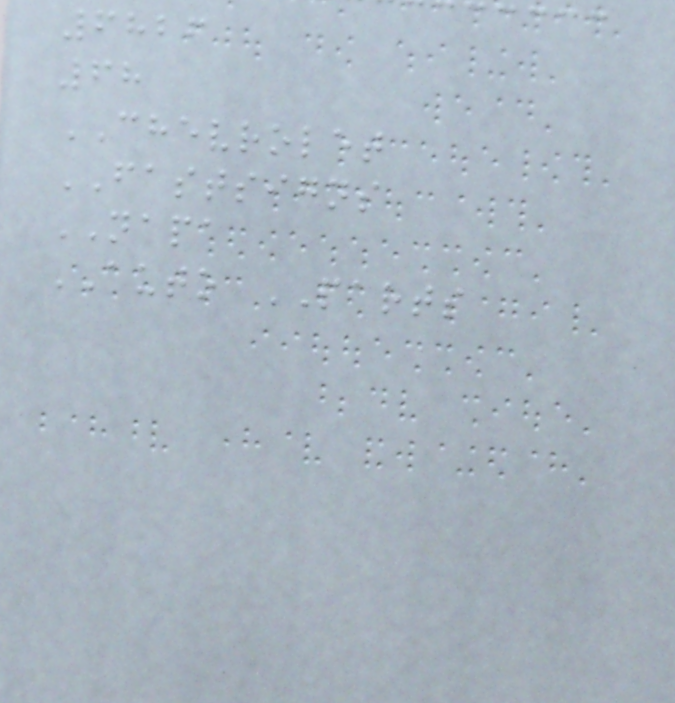6826
68
CHEVROLET
FASTSIGNS
NAPA
AUTO PARTS
